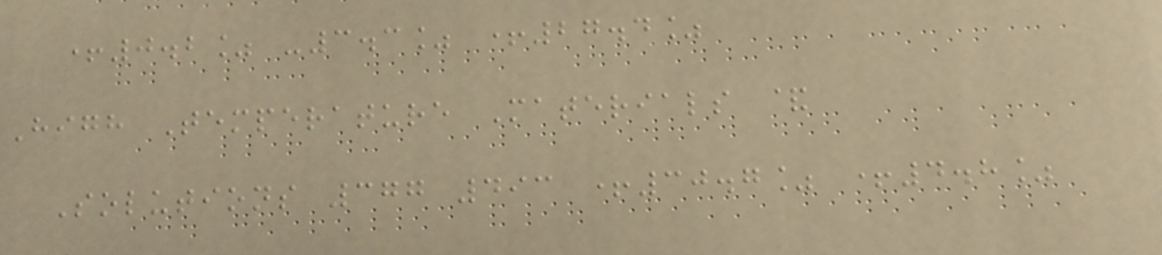+0.2% -3.3% +27.4%
High Temperature Materials &
Solutions 377 493 +30.7% +4.8%
